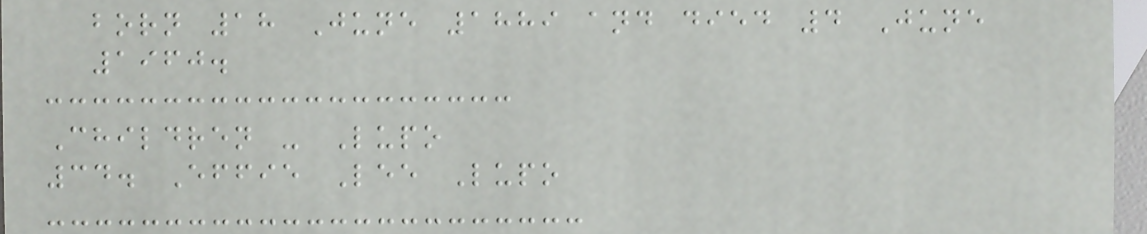born 18 June 1889 and died 4 June
1960.
Children - Lupo
34. Effie Lee Lupo
